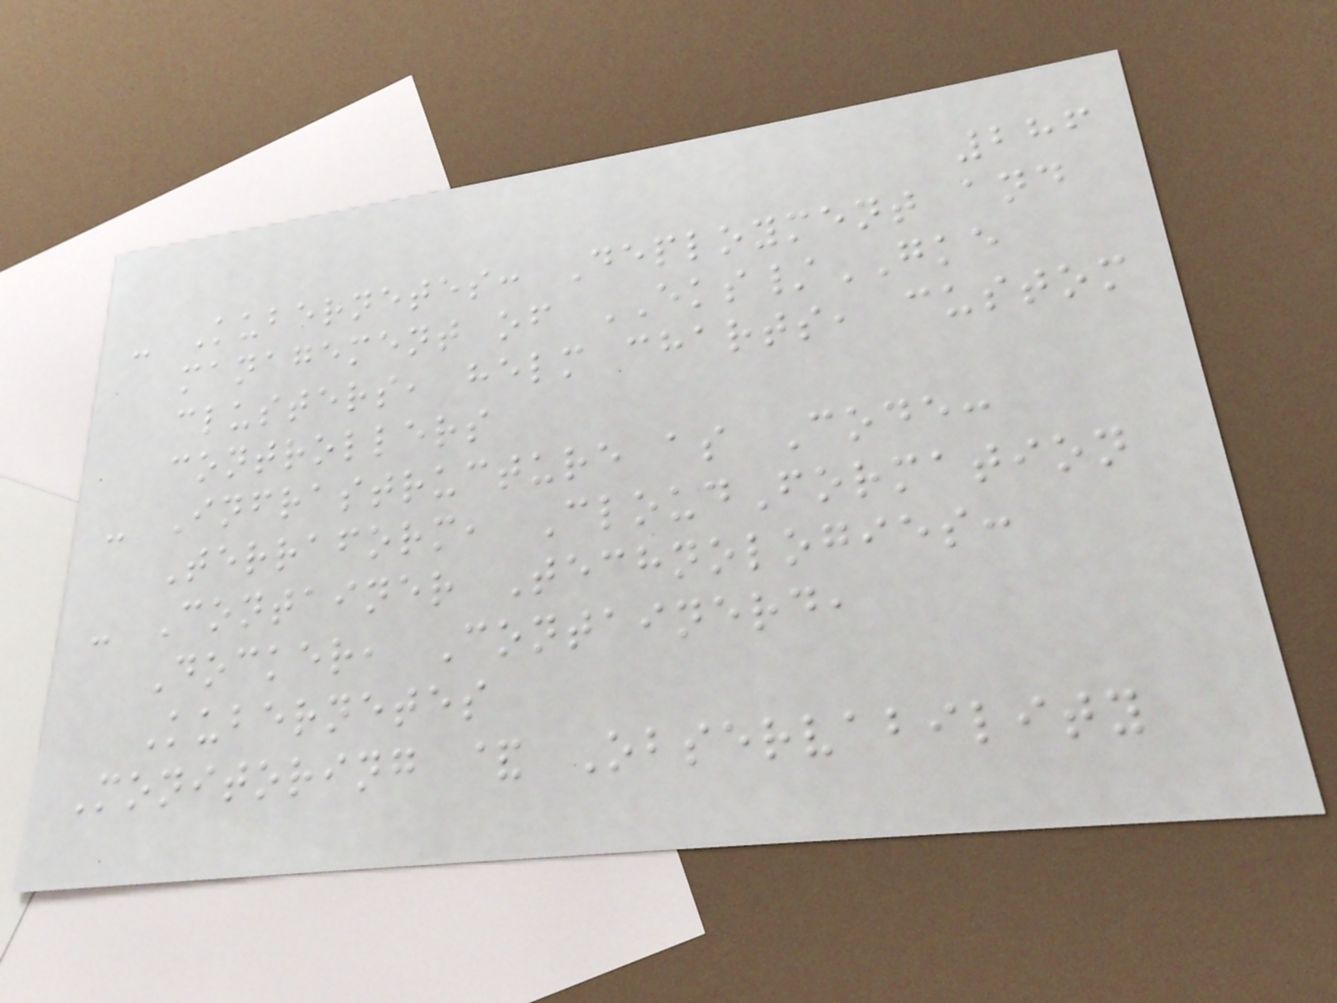286
- Kubernetes: Deployment and
management of EKS/GKE
clusters, helm charts, custom
controllers
- Infrastructure as Code:
Terraform, CloudFormation
- Container Technologies:
Docker, Containerd,
Kubernetes
Monitoring & Observability
